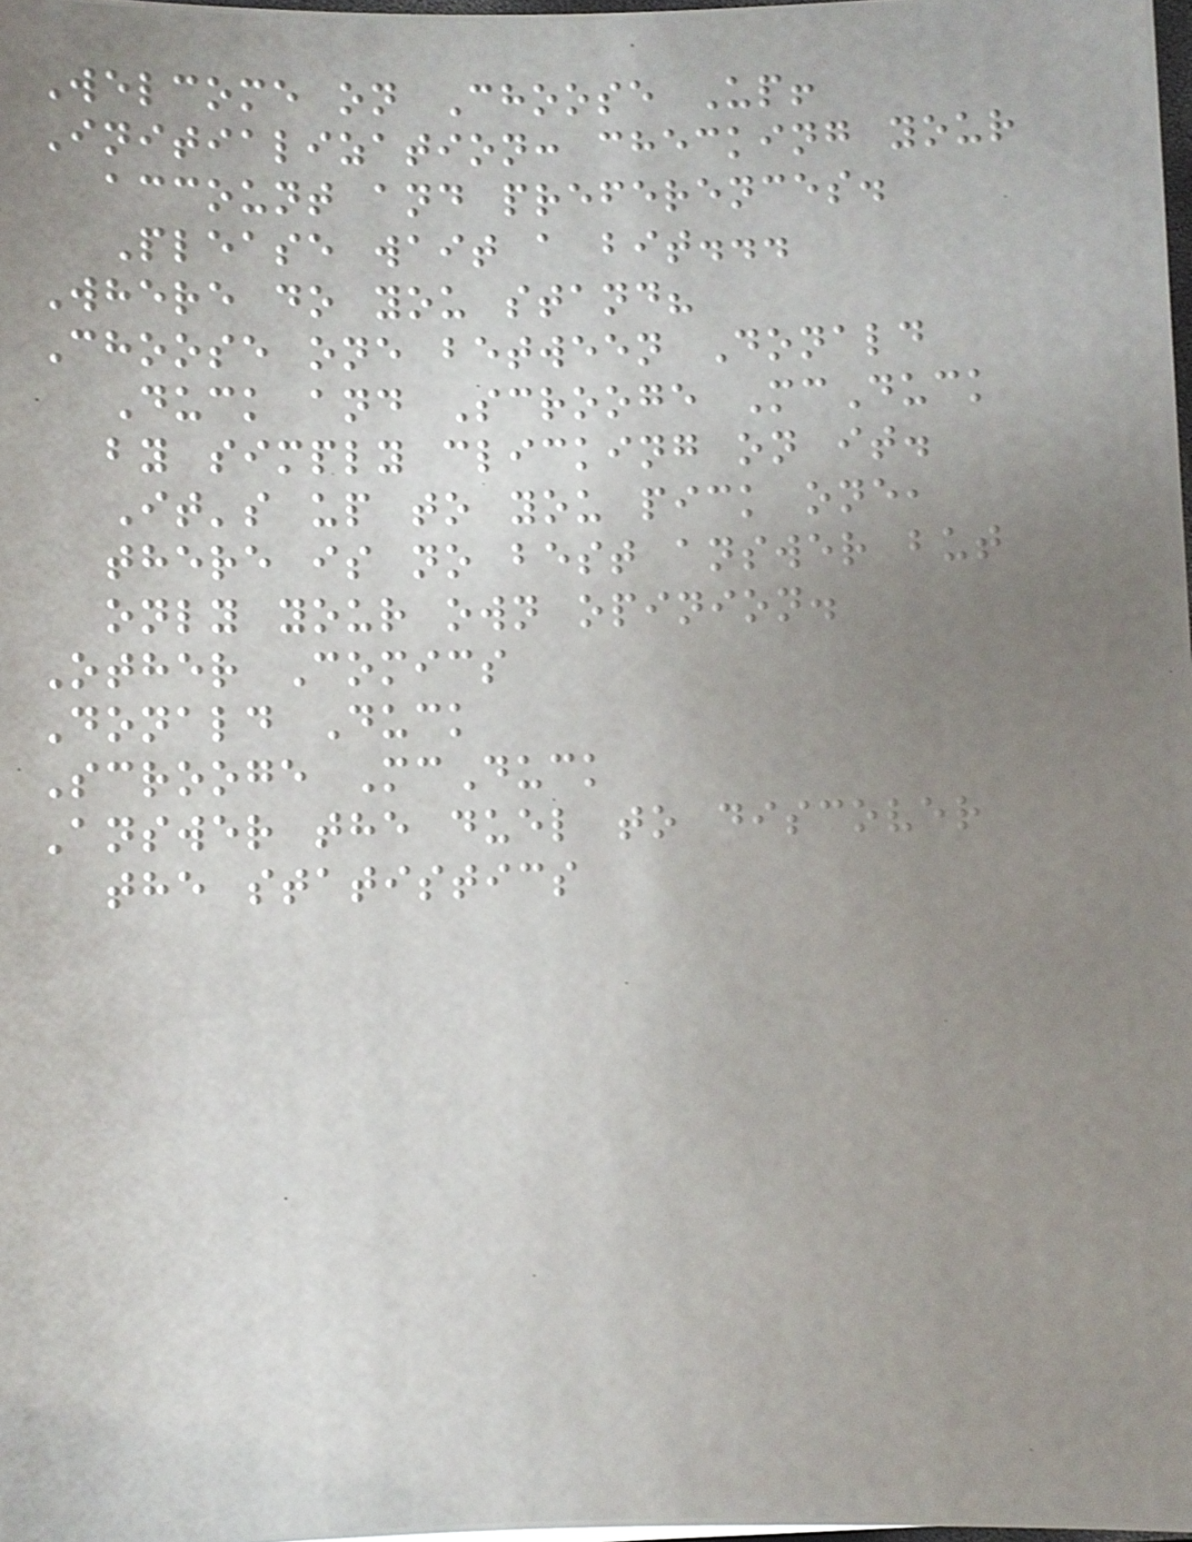Welcome on Choose Up!
Initialization: checking your
account and preferences.
Please wait a bit...
Where do you stand?
Choose one between Donald
Duck and Scrooge McDuck
by simply clicking on it.
It's up to you pick one,
there is no best answer but
only your own opinion.
Other Comics
Donald Duck
Scrooge McDuck
Answer the duel to discover
the statistics
